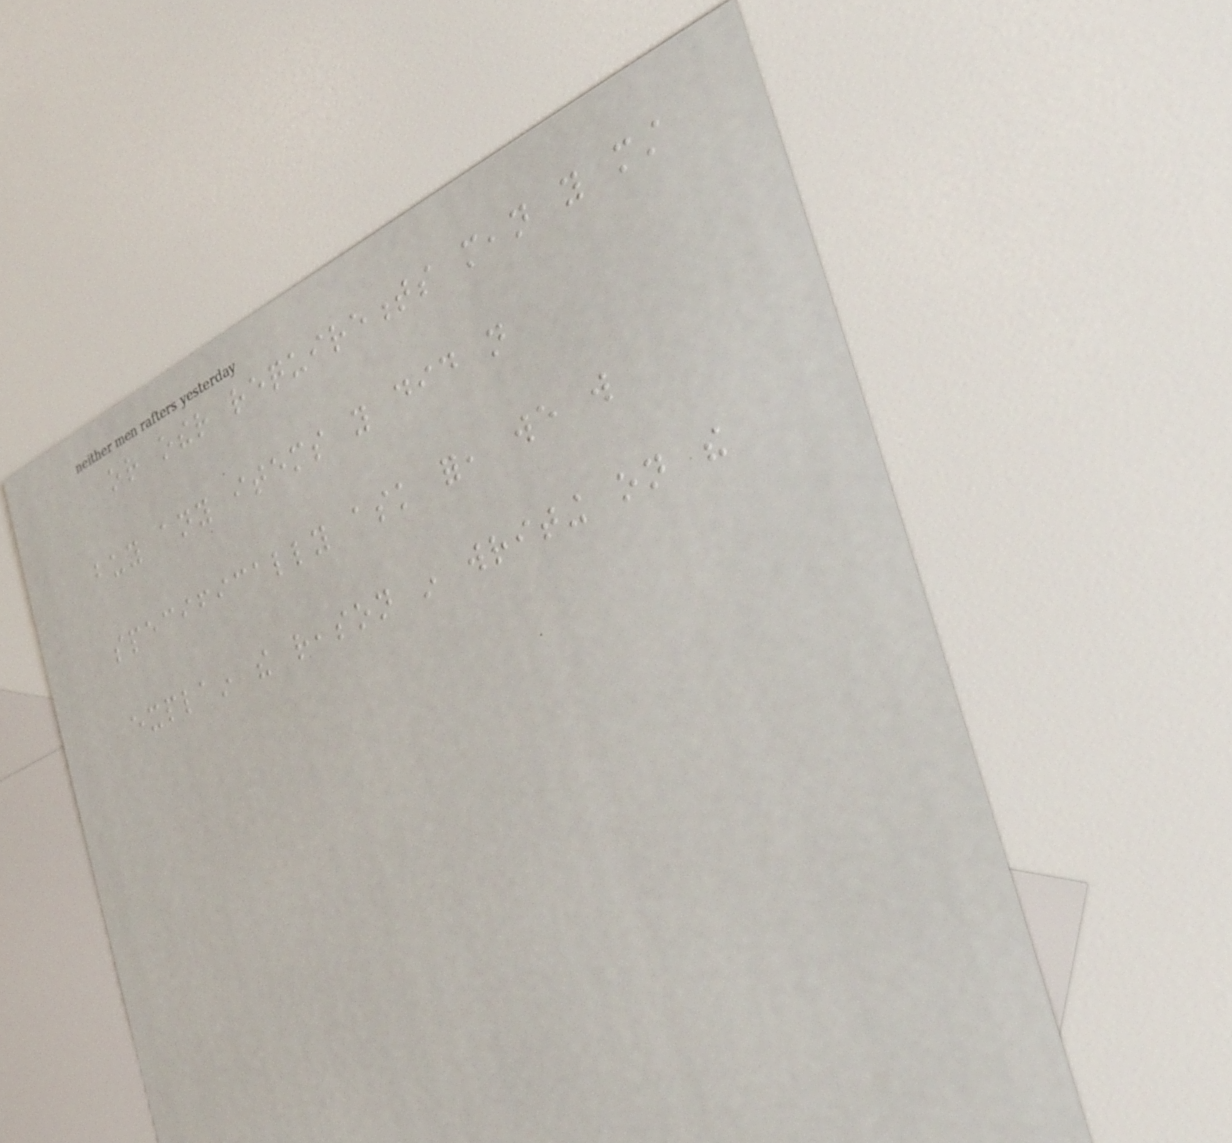or other requirements mean you must
buy any items you did not
specifically ask for, we will
explain the reason in writing on the
